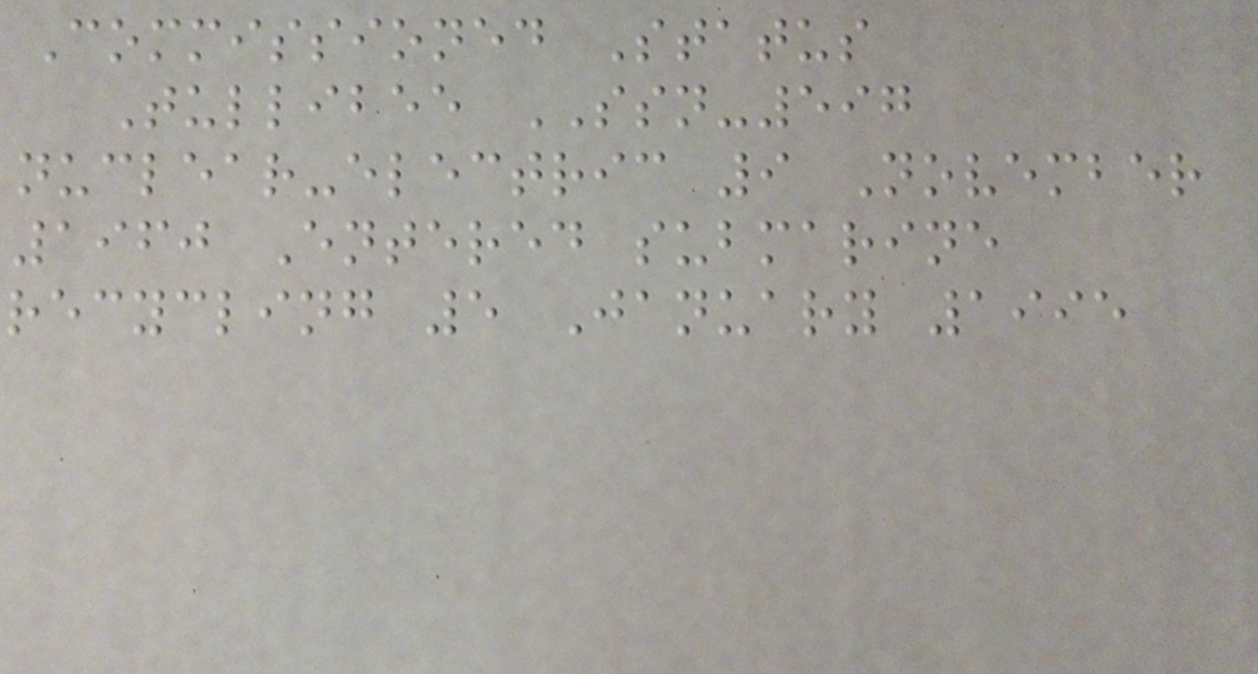Commissioned Status
Tullibee SSN-597
nuclear-electric 9 November
1960 Entered submarine
recycling 5 January 1995
